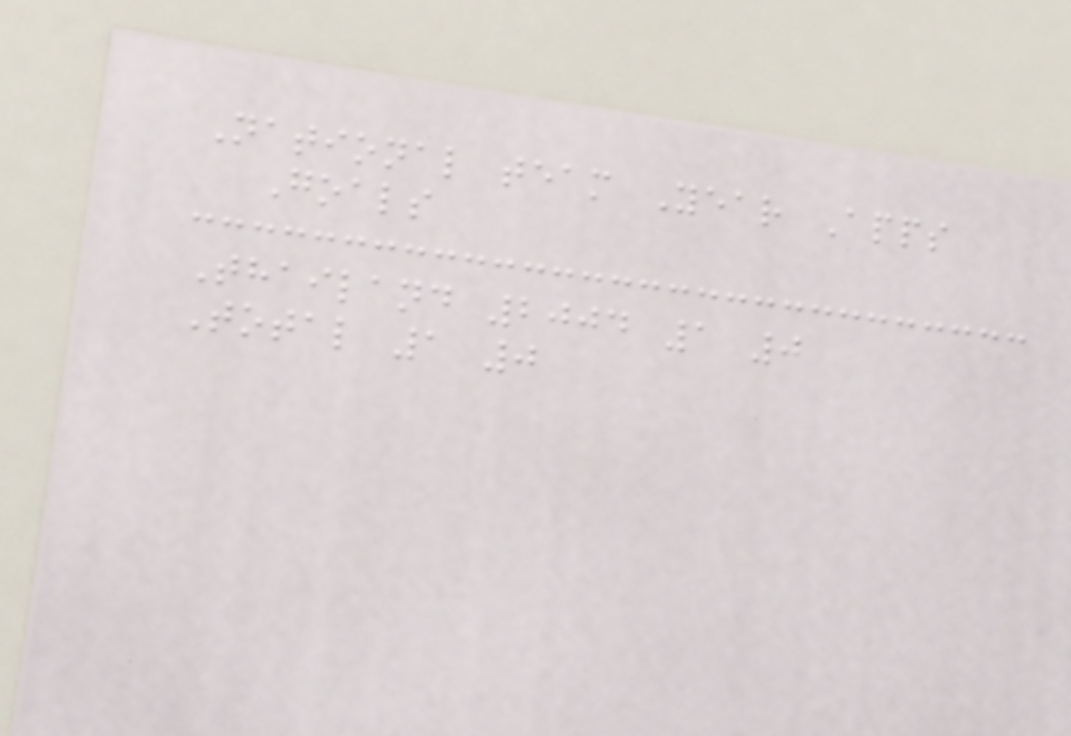National team Year Apps
Goals
Thailand 2004 1 0
Total 1 0
